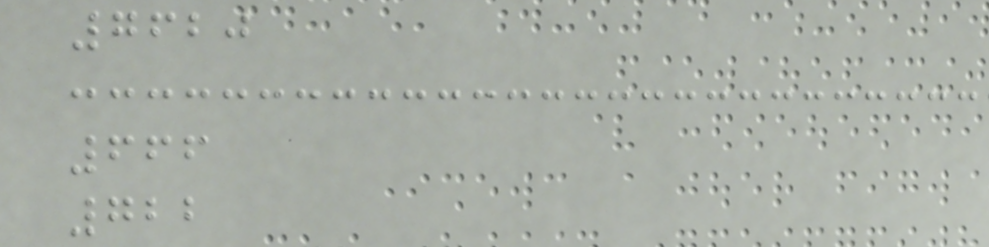7620
666
722
